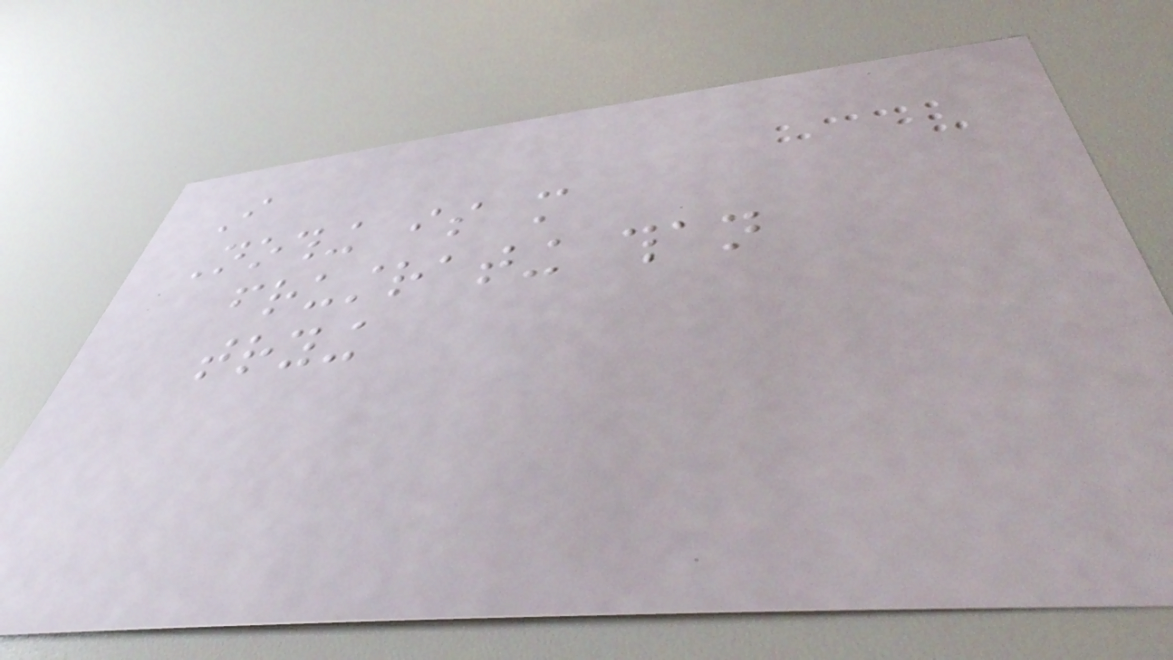I
Nothing is more
frustrating than
trying
